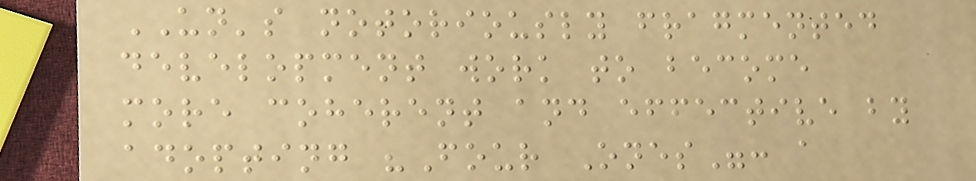UN's notoriously fragmented
development work to become
more coherent and effective by
adopting "Four Ones": a
